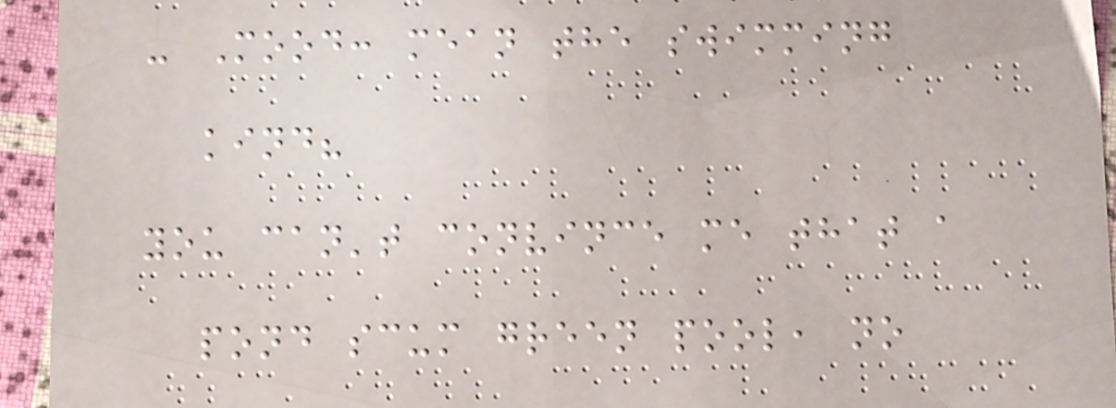- Mood: mean the swimming
kind?
you can't convince me that a
pond scum green pool, no
